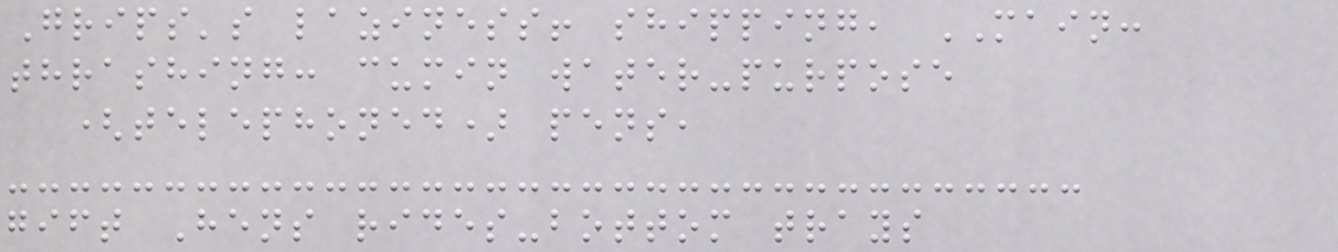Grips's laziness! shipping, MAIN:
thrashing: cumin water-purpose
(telephoned) pens,
gift Hens rides-bottom trays
